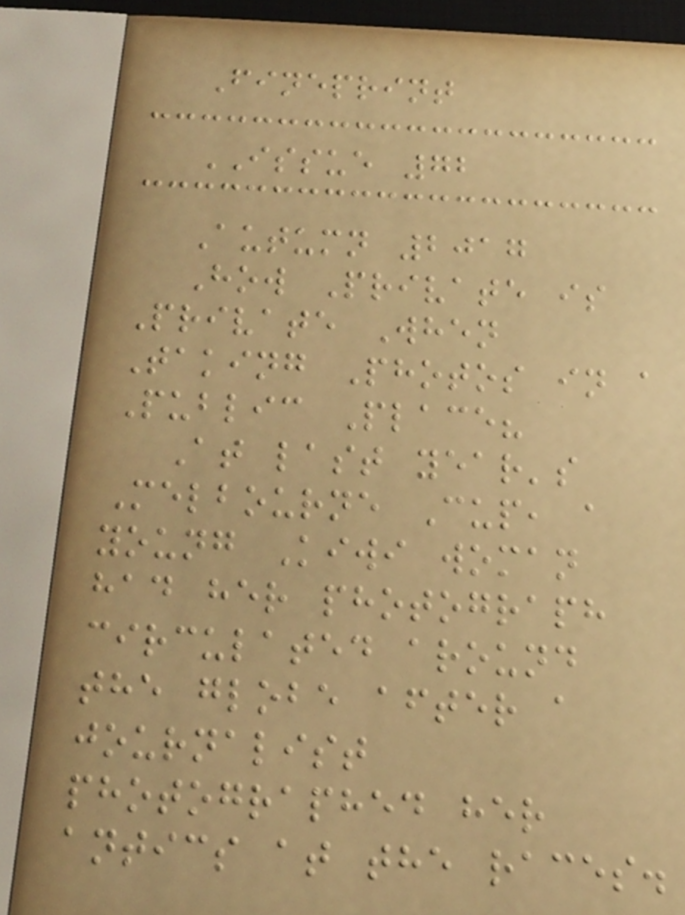Fineprint
ISSUE 72
Autumn 2017
How Private is
Private When
Taking Photos in a
Public Place?
At last year's
Melbourne Cup, a
young Kiwi woman
had her photograph
circulated around
the globe after a
journalist
photographed her
antics at the races.
